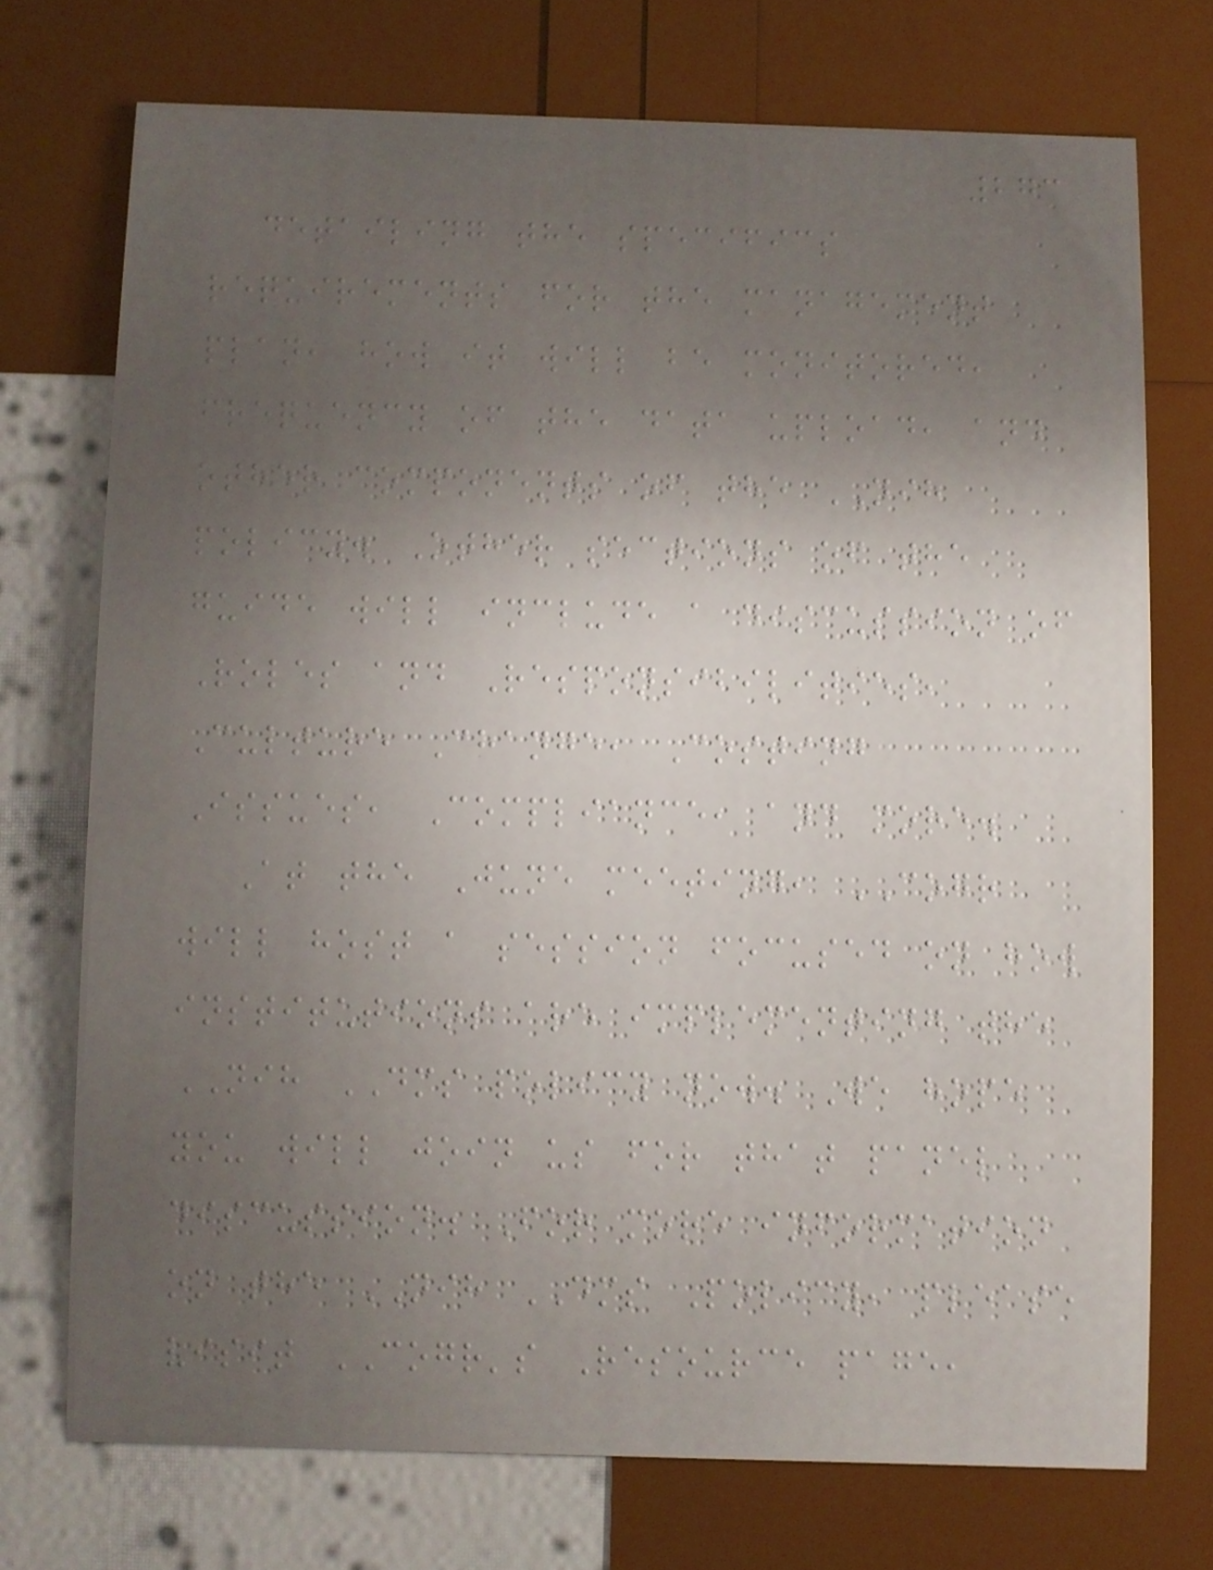273
detailing the specifics
requirements for the management
plan, how it will be monitored,
frequency of the data upload, and
other components of the NIH
policy. Other sections of the
guide will include a discussion of
Roles and Responsibilities,
Culture Change, Costing
Issues, Compliance, and more.
At the June meeting, COGR
will host a session focused on how
institutions are implementing the
NIH DMS policy now. We hope
you will join us for that panel
discussion. For more information
on the NIH DMS Policy, please
visit COGR's Resource page,
